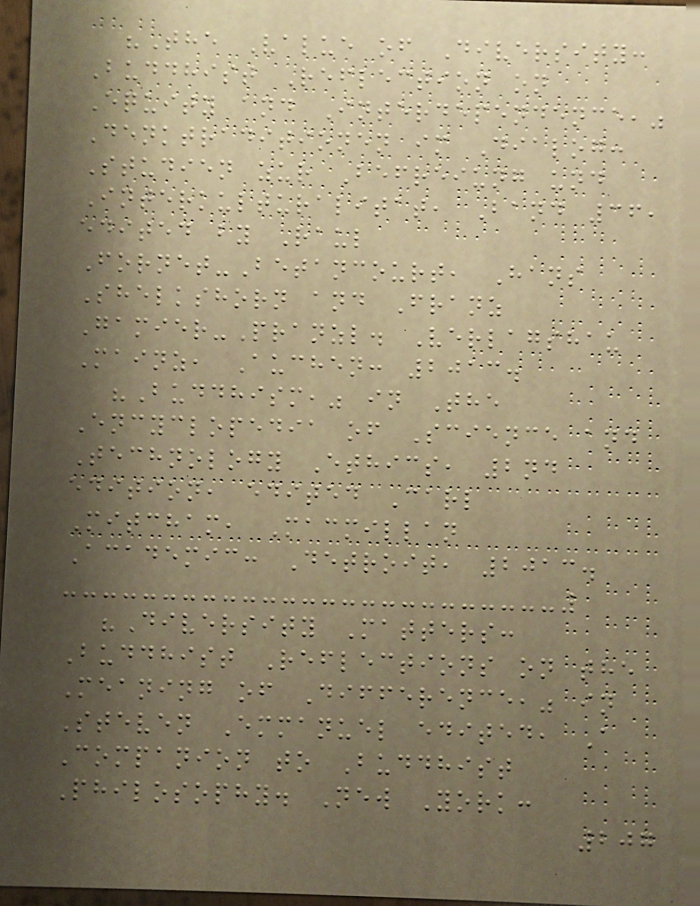"The Value of Diversity:
Buddhist Reflection on
Equity and Interdependence,"
Denktraditionen im Dialog:
Studien zur Befreiung und
Interkulturalitat, Band 36,
edited by Raul
Fornet-Betancourt, Hans
Shelkshorn and Franz
Gamier-Pranzl. Verlagshau
Mainz, Auchen: 2013.
"Buddhism," in The
Encyclopedia of Science and
Technology Ethics, 2nd
edition, edited Carl
Mitcham, Macmillan
Academic: Detroit, 2013.
"Diversity Matters:
Buddhist Reflections on the
Meaning of Difference," in
Steven Emmanuel edited, A
Companion to Buddhist
Philosophy. New York:
207
